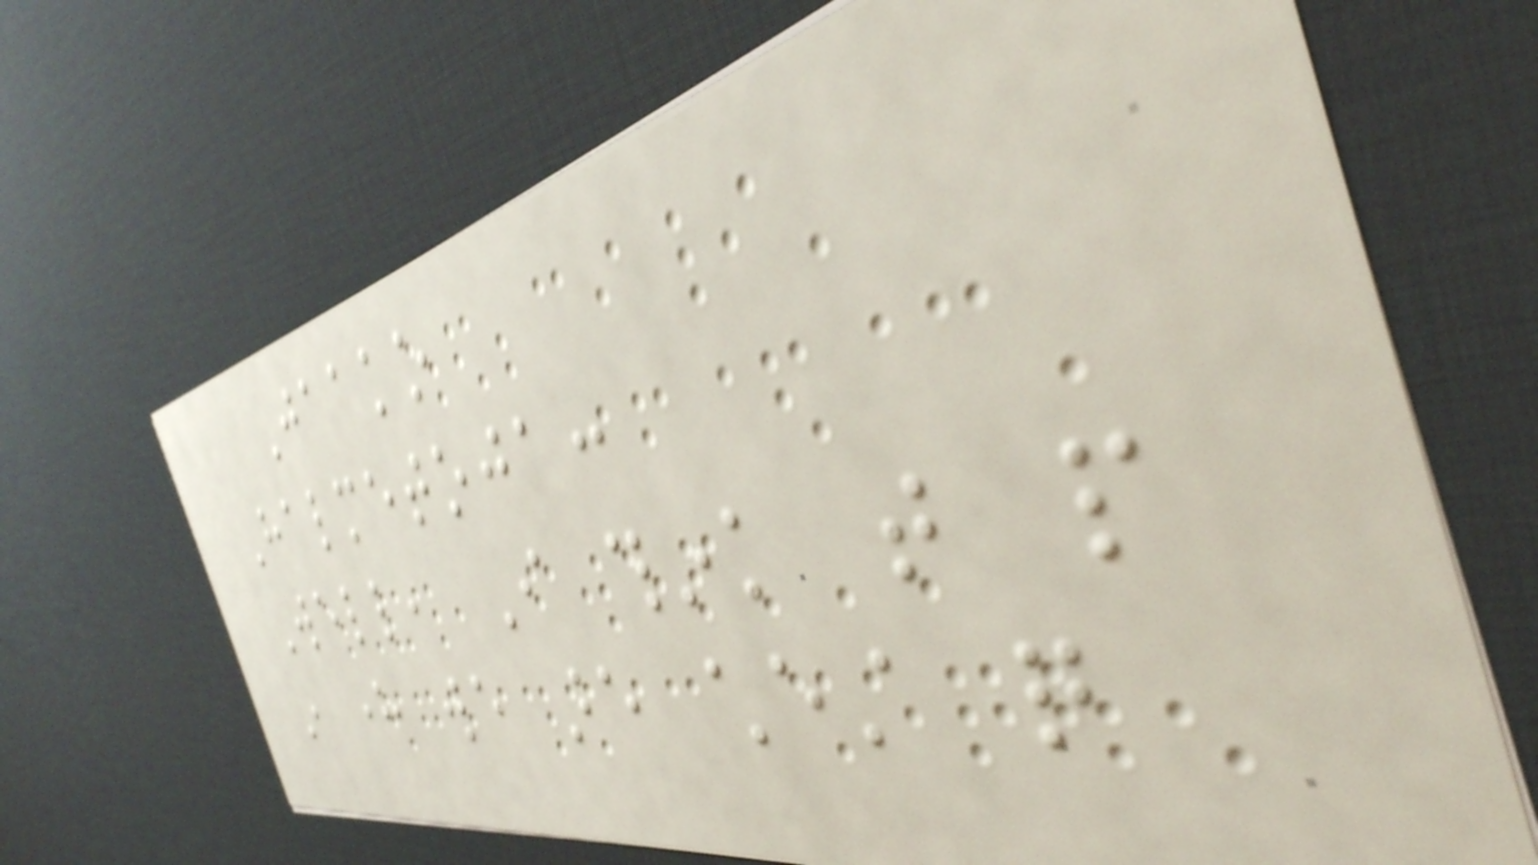Jaako
Halmetoja:
Well, I think that people
in here we are chest quite
